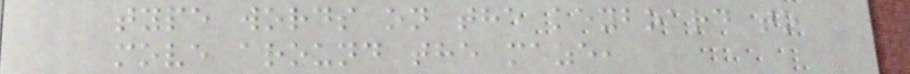type words on the keyboard to
move around the maze,
